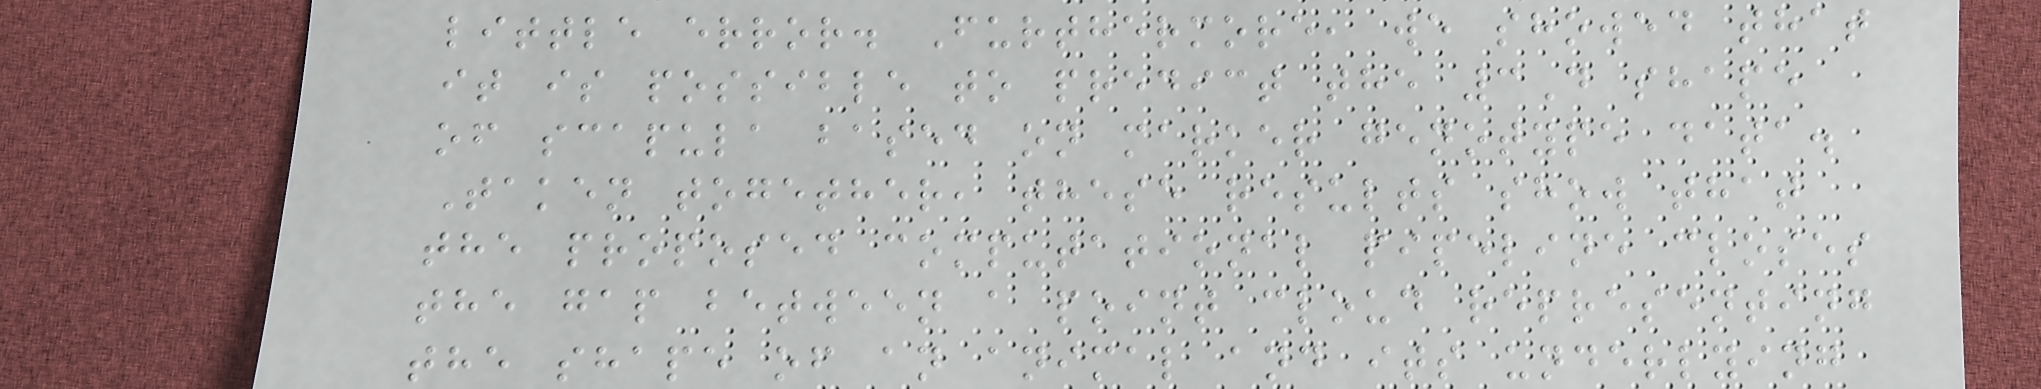little error. Furthermore, we showed that
it is possible to predict the 3D shape
of scapula based on marker genotype data.
Taken together, these results show that
the proposed computational pipeline closes
the gap between a point cloud representing
the shape of an animal and its underlying
